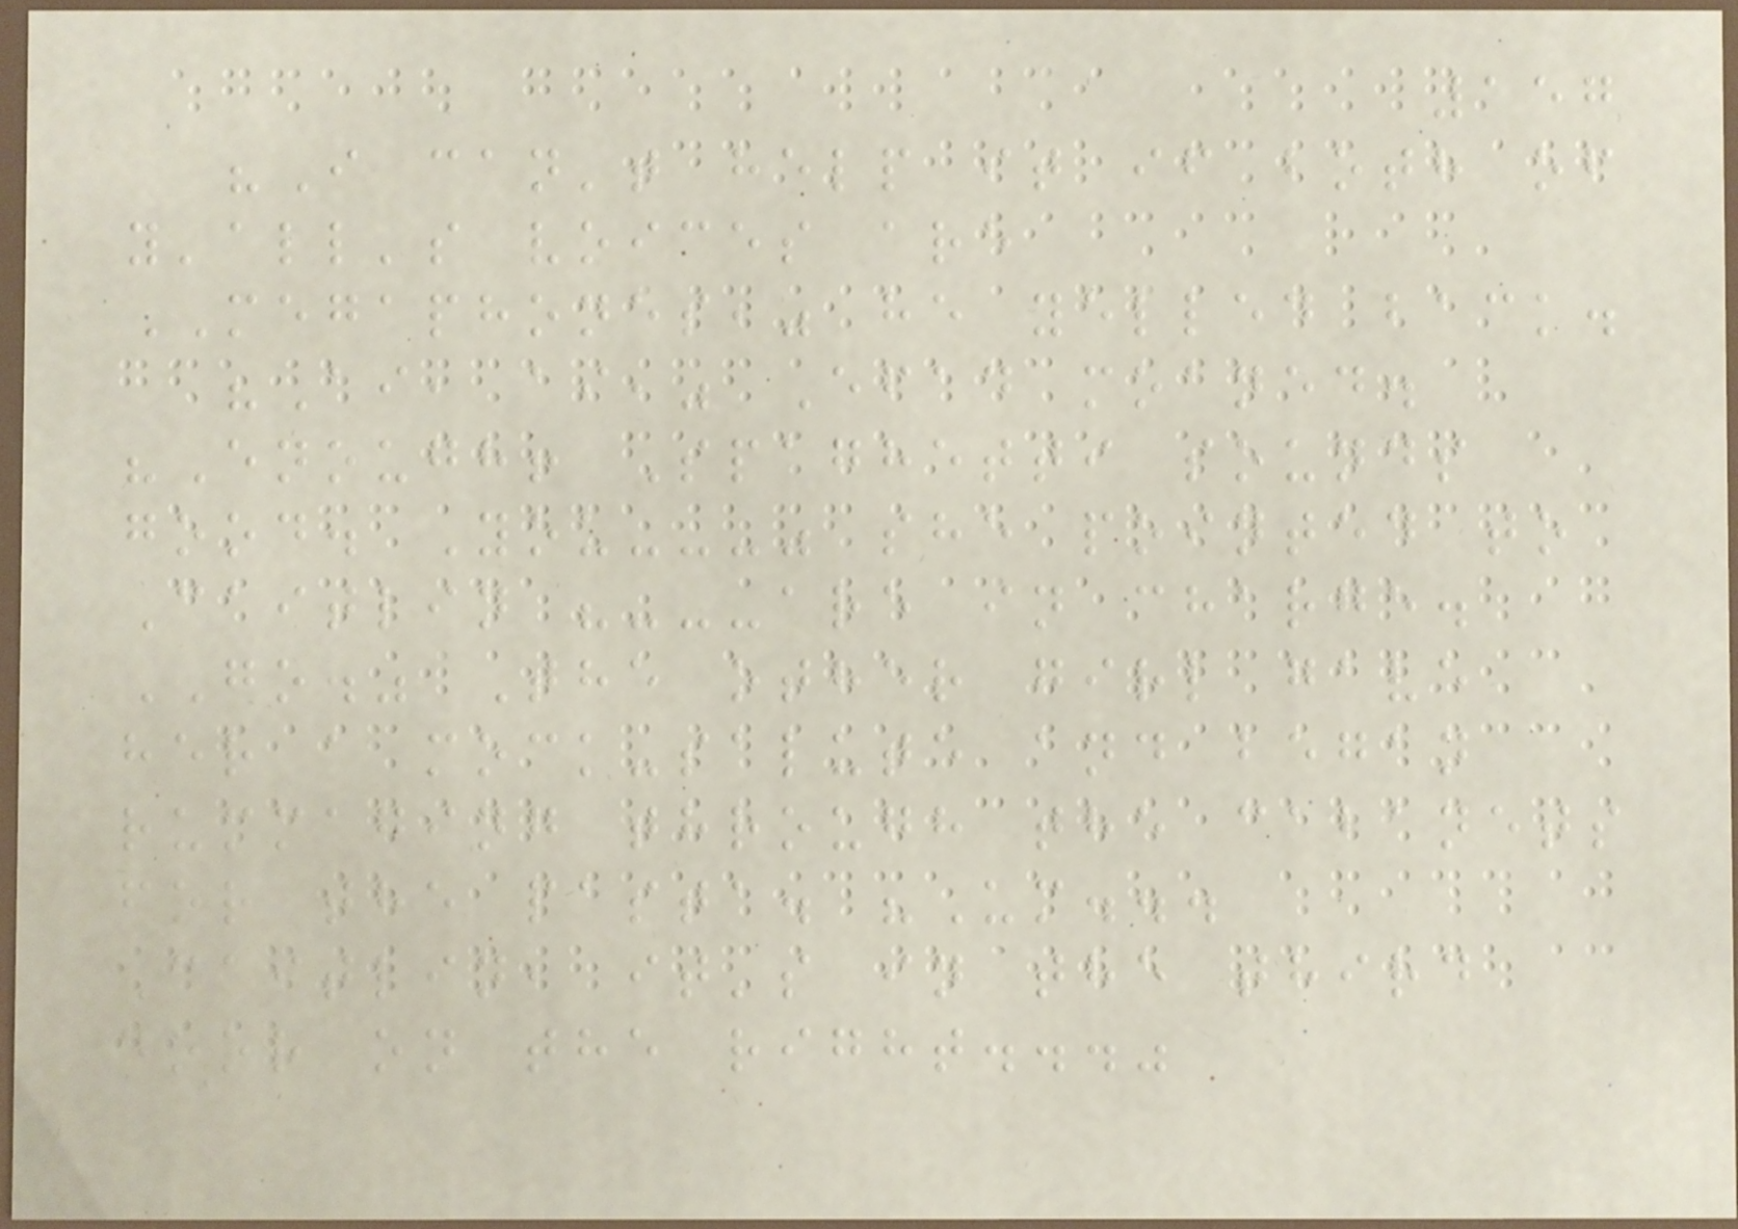157
"I can't help it if both of
y'all's voices are
MEGAPHONES," he yelled back.
"Ai, ai," Efad moaned.
"Enough! Spaghetti sounds
good. You---" she pointed to
Caitlin "---are in charge.
GO." The other girl gave
her a mock-salute and began
rummaging through the cabanets
for the pasta. "Um...
Caitlin, it's in the third
door on the right..."
